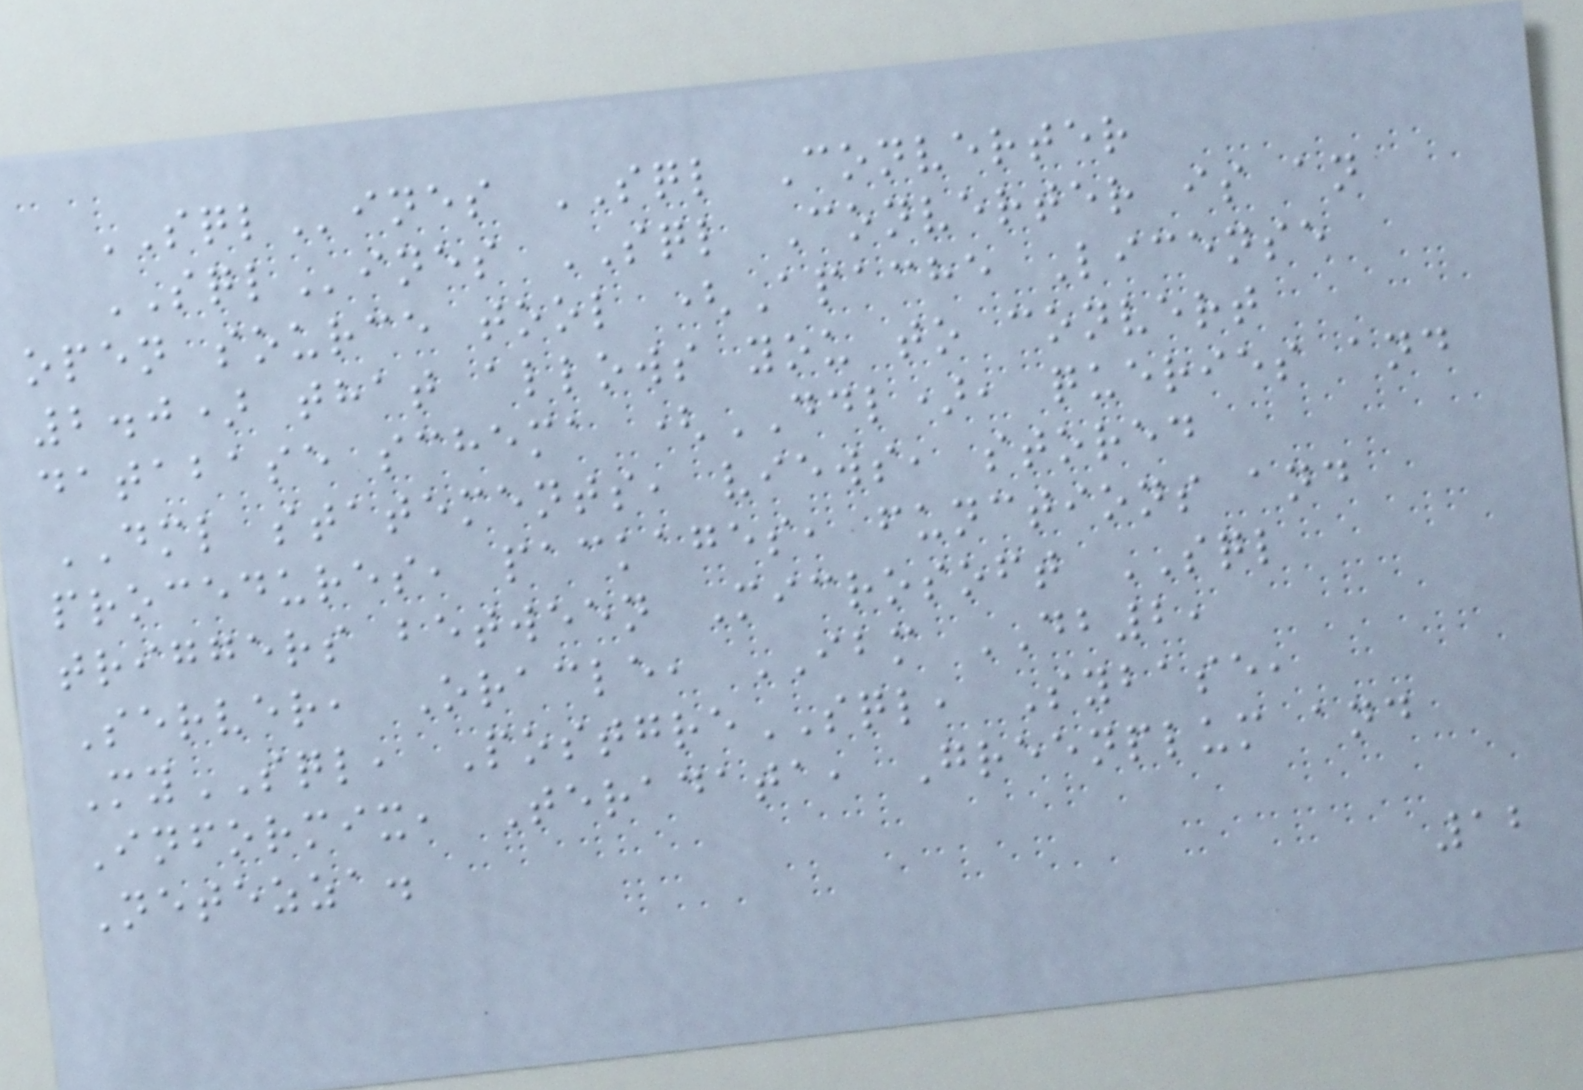SQLines SQL Converter
SQLines SQL Converter is an
open source tool (Apache License
2.0) that allows you to convert
database schema (DDL), queries and
DML statements, views, stored
procedures, packages, functions and
triggers between Microsoft SQL
Server, Oracle, IBM DB2,
MySQL, PostgreSQL, Sybase,
Informix, Teradata, Greenplum and
Netezza.
12
